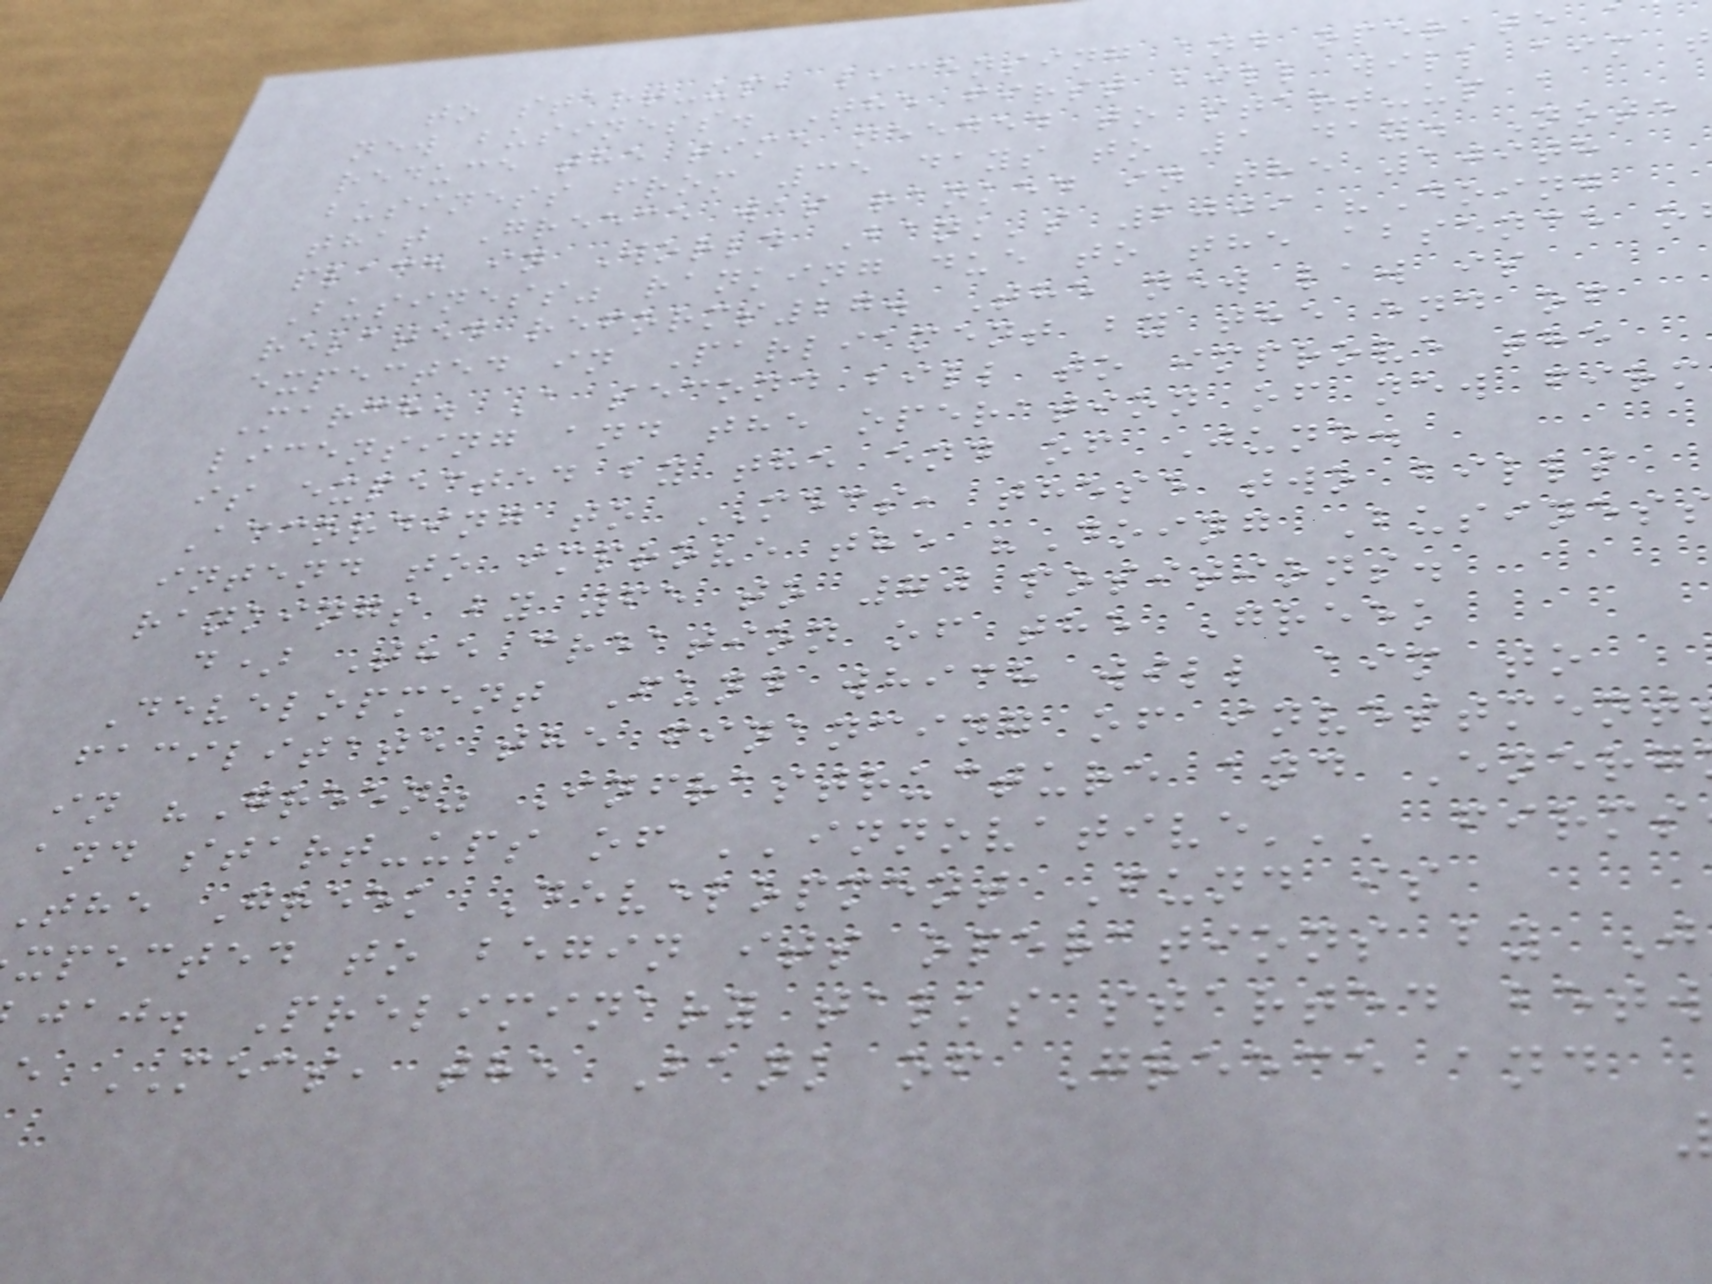to start-up, licensing and operate a
new business. The first bill will aim t
reduce the time needed to start-up a
business from 35 days to 1 day. Note
that Greece was ranked in the 109th
place in World Bank's 2009 "Doing
Business" ranking due to the absence o
related reforms27. The new law is
expected in Parliament by the end of
March. A second bill to improve the
licensing and the operation of new firm
is expected by the end of June.
According to MECS, these two bills
intend to improve the "Doing Busines
rankings by 65 to 70 positions.
d) The creation of the Greek
Development Fund which will aim to
facilitate the financing of investment
in "Green" Infrastructure and Energ
and start-ups of ''innovative''' firms
the Greek Development Fund is
xpected to begin its operations by J
jaj. Preliminary talks started betw
e MECS, the Bank of Greece and
